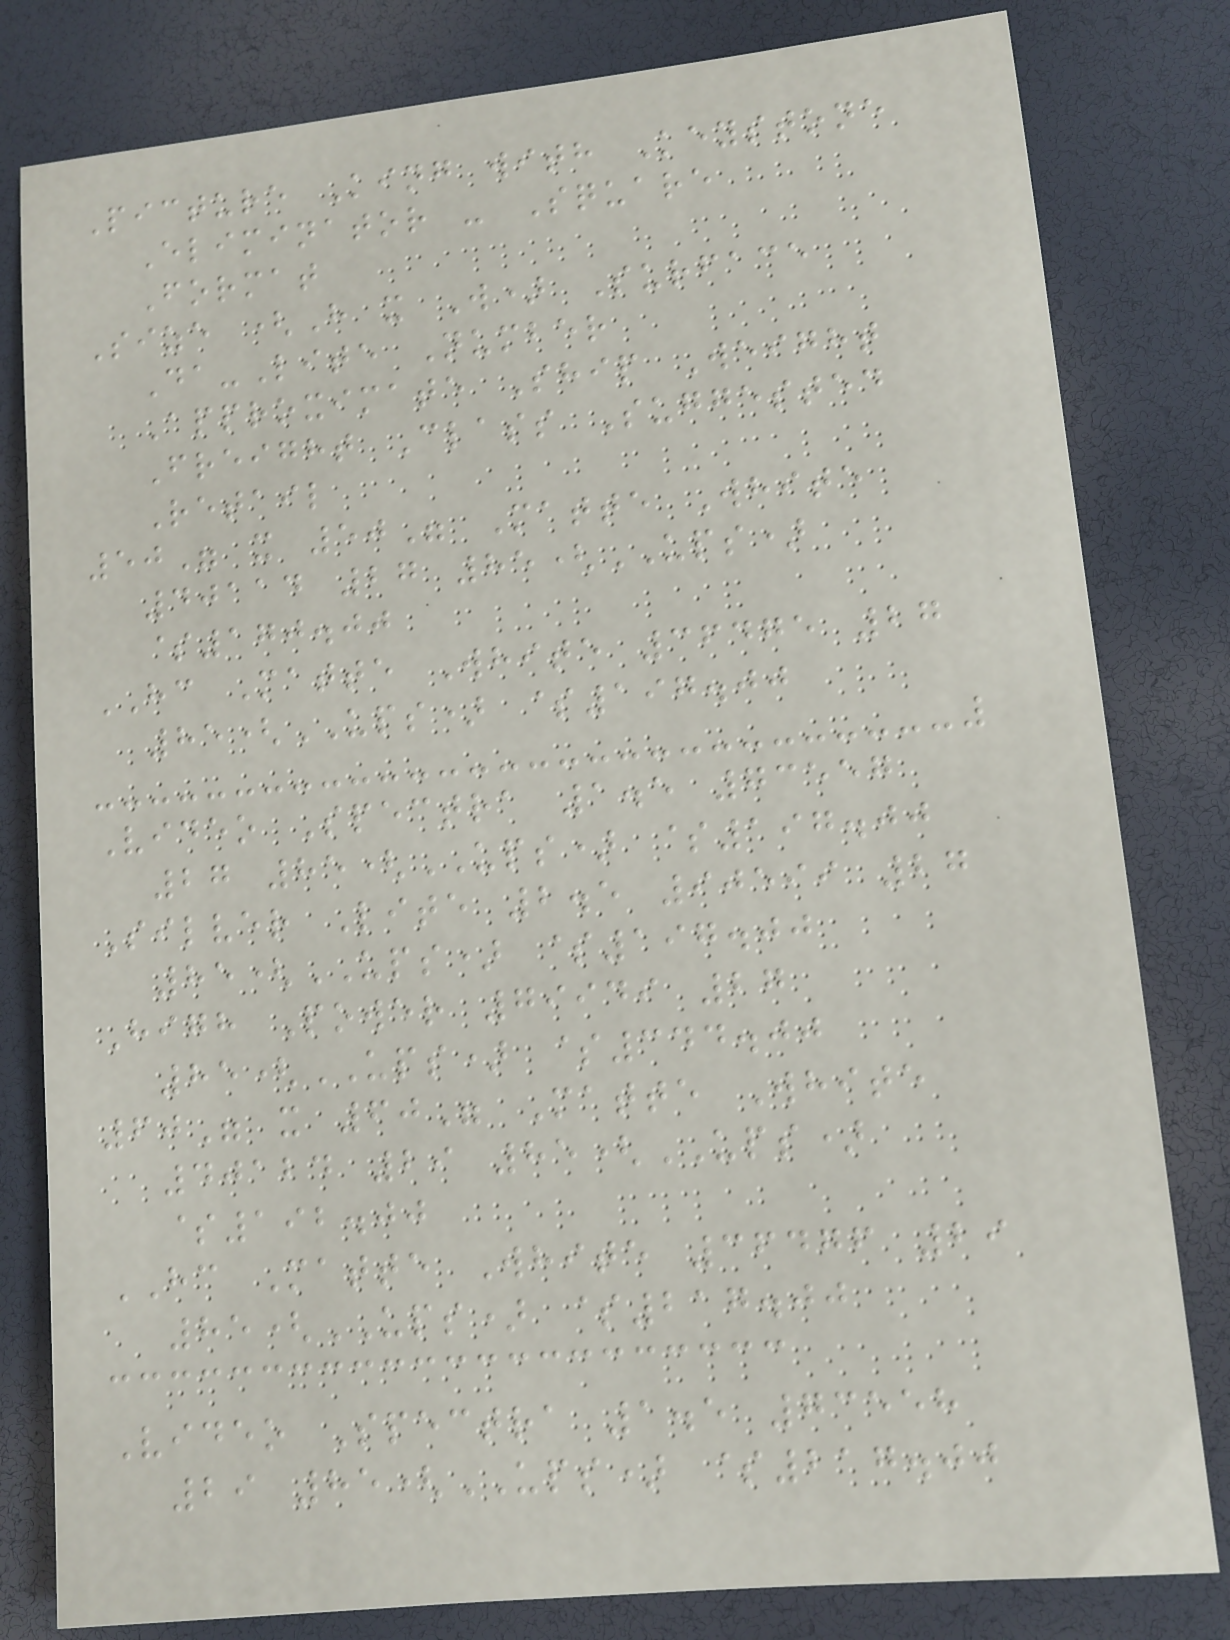Picture King with Keystone
Eliminator - Square
Format
Size (H x W) Surface
Da-Lite Number
Approximate Ship Weight
Freight Class Suggested
Retail
50" x 50" Matte White
40114 27 85(UPS)
$170.00
HC Matte White 36475 27
85(UPS) $197.00
Video Spectra 1.5 73557
27 85(UPS) $197.00
Silver Lite 2.5 90599 27
85(UPS) $197.00
High Power 79949 27
85(UPS) $344.00
60" x 60" Matte White
40124 29 85(UPS)
$192.00
HC Matte White 36476 29
85(UPS) $217.00
Video Spectra 1.5 73558
29 85(UPS) $217.00
